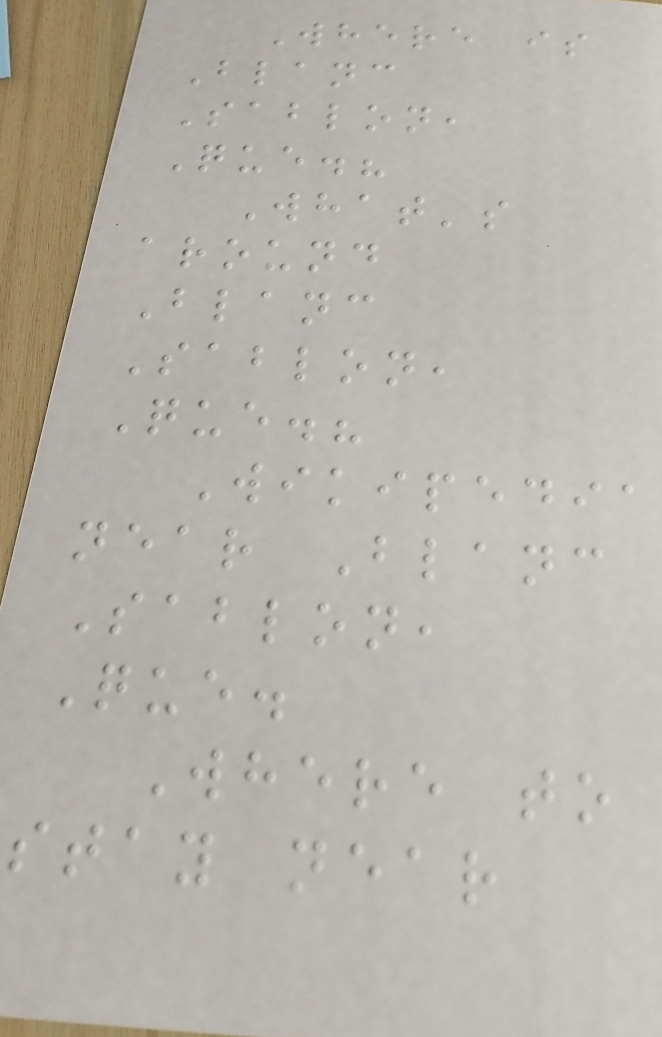Where is
Blanc
Sablon,
Que.?
What's
around
Blanc
Sablon,
Que.?
Wikipedia
near Blanc
Sablon,
Que.
Where to
stay near
